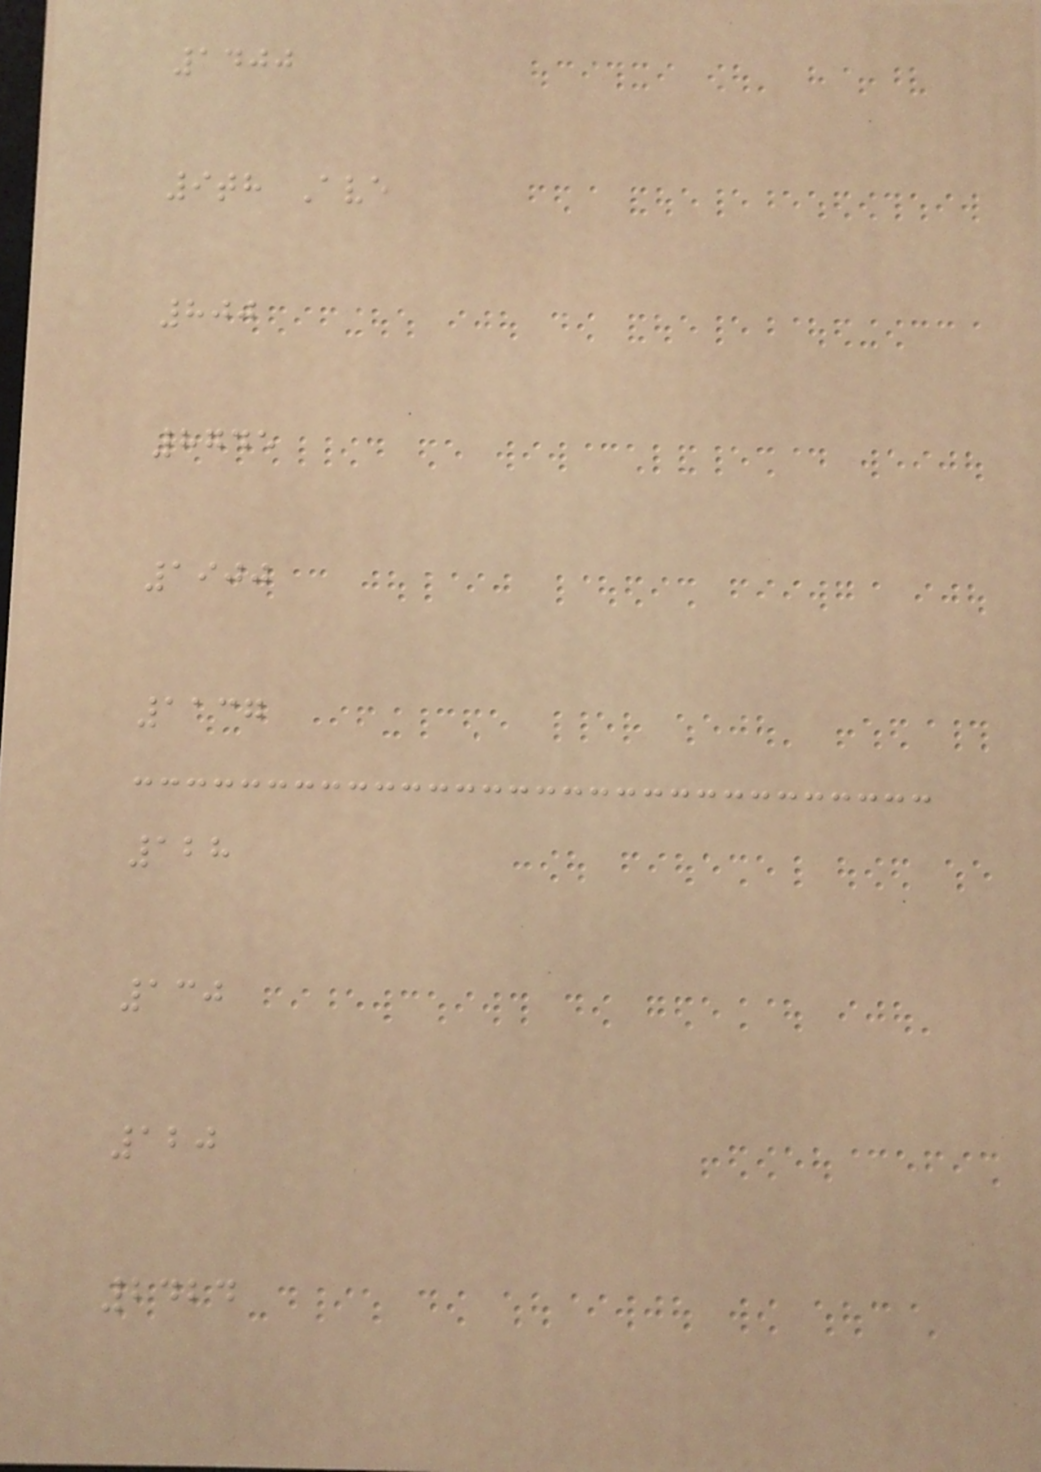1400
9th Ave
800
8745
1900
1137
128
130
120
2424
